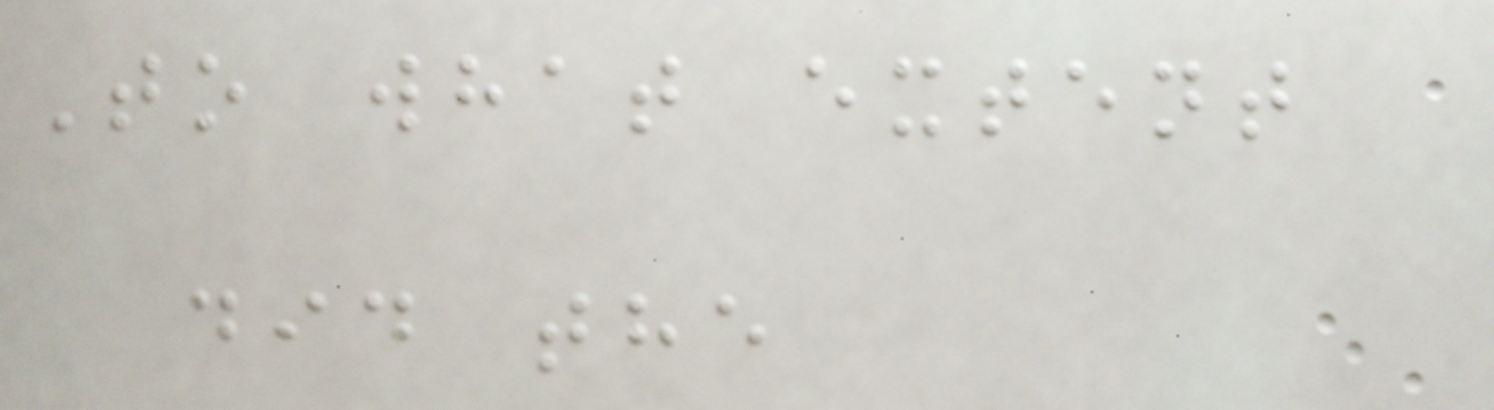To what extent
did the
